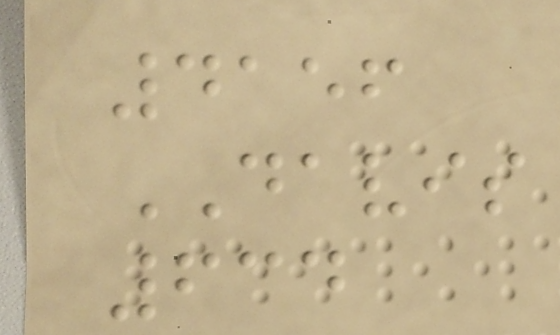4156
DAVIS
634
